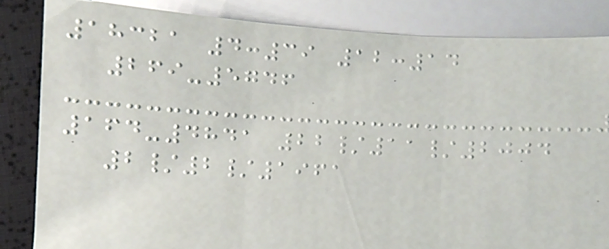18321 4:39 12:14
269-5746
164-4841 22/11/2004
2/2/1961
